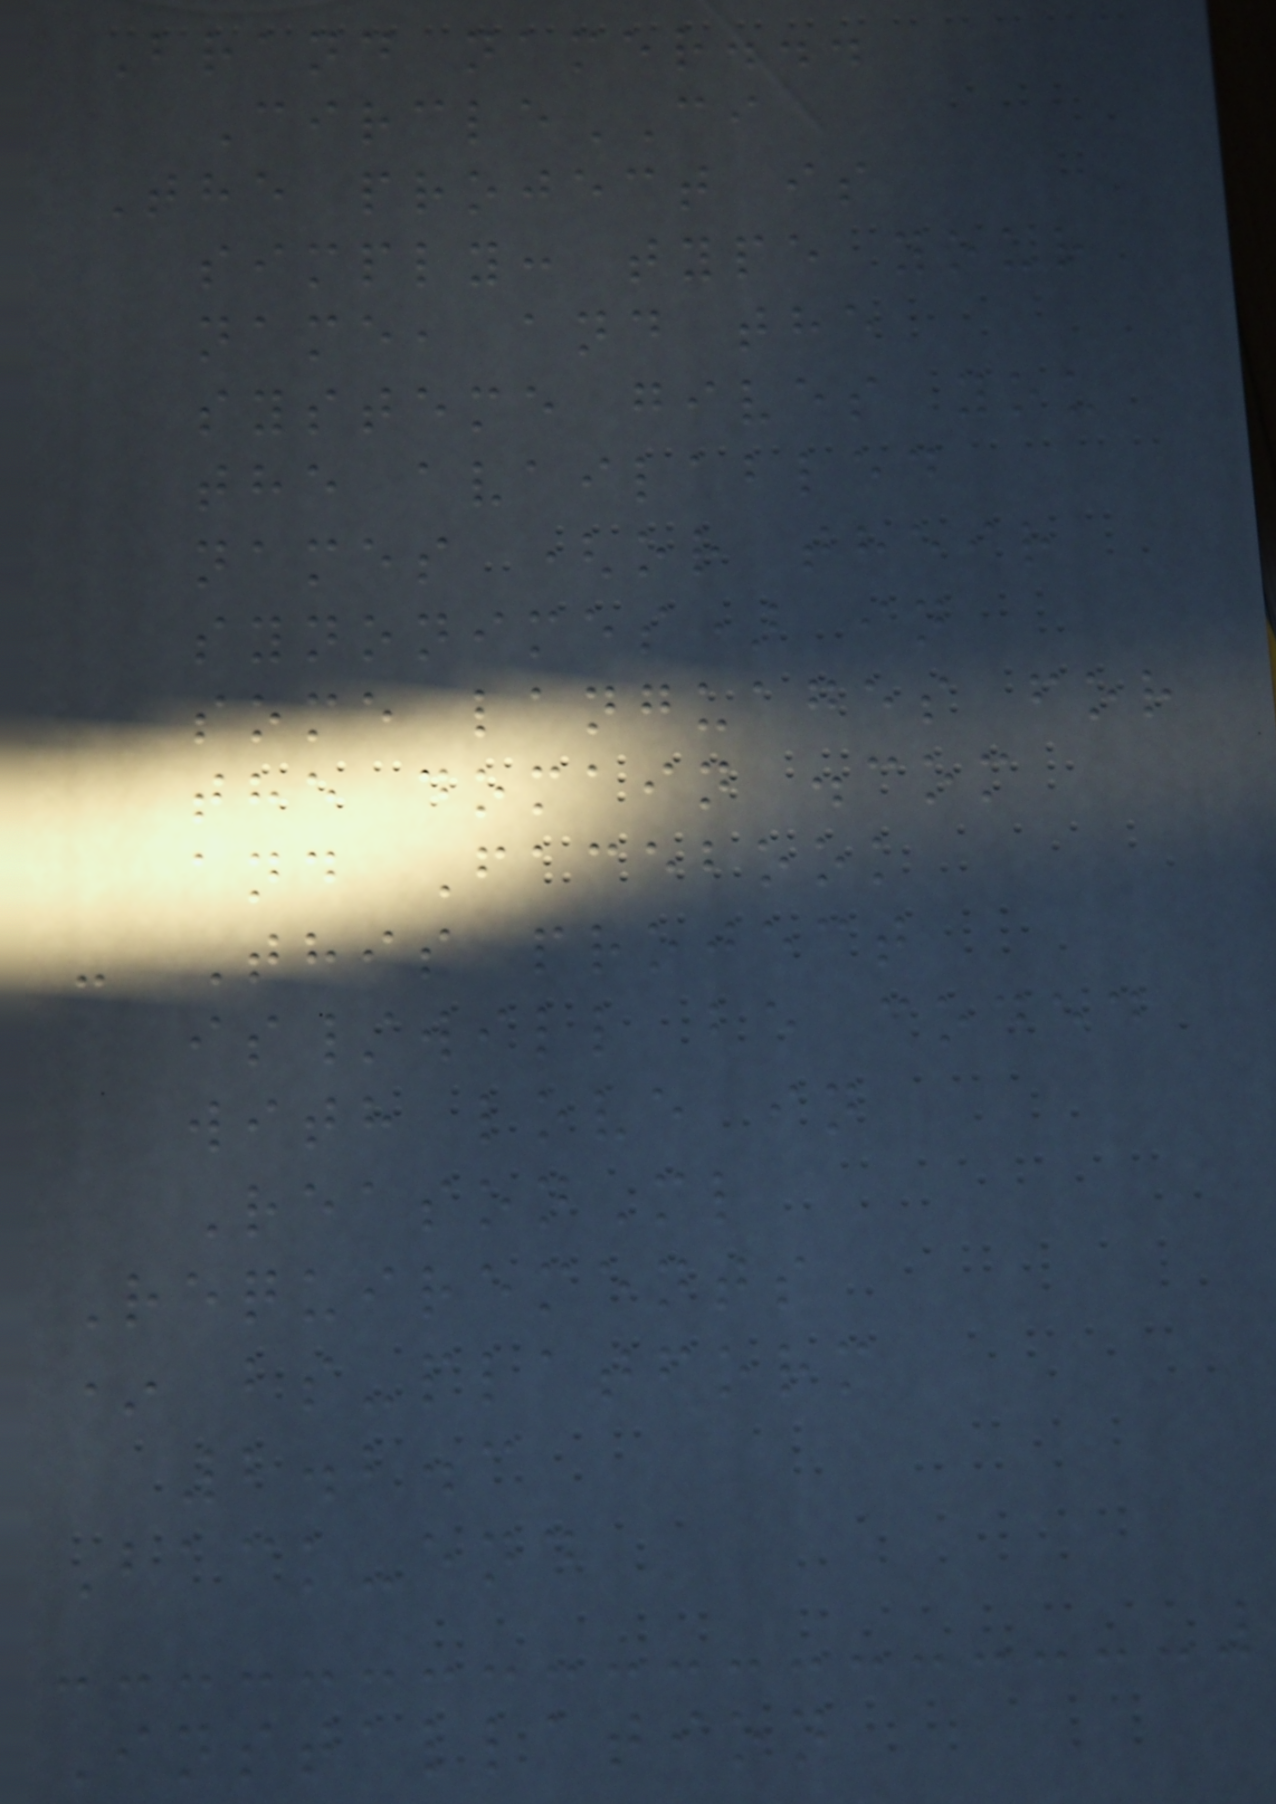Brand namer...
CircleCI
The project is
simply: type your
name, and the
systeme gives you
the availabled
names (or their
synonimes) in
some languages for
the domain .com
and Facebook
- This project
is/will be coded
with love in
ReasonMl
Requirements
* bs-platform
2.2.3
Back-end
Installation
